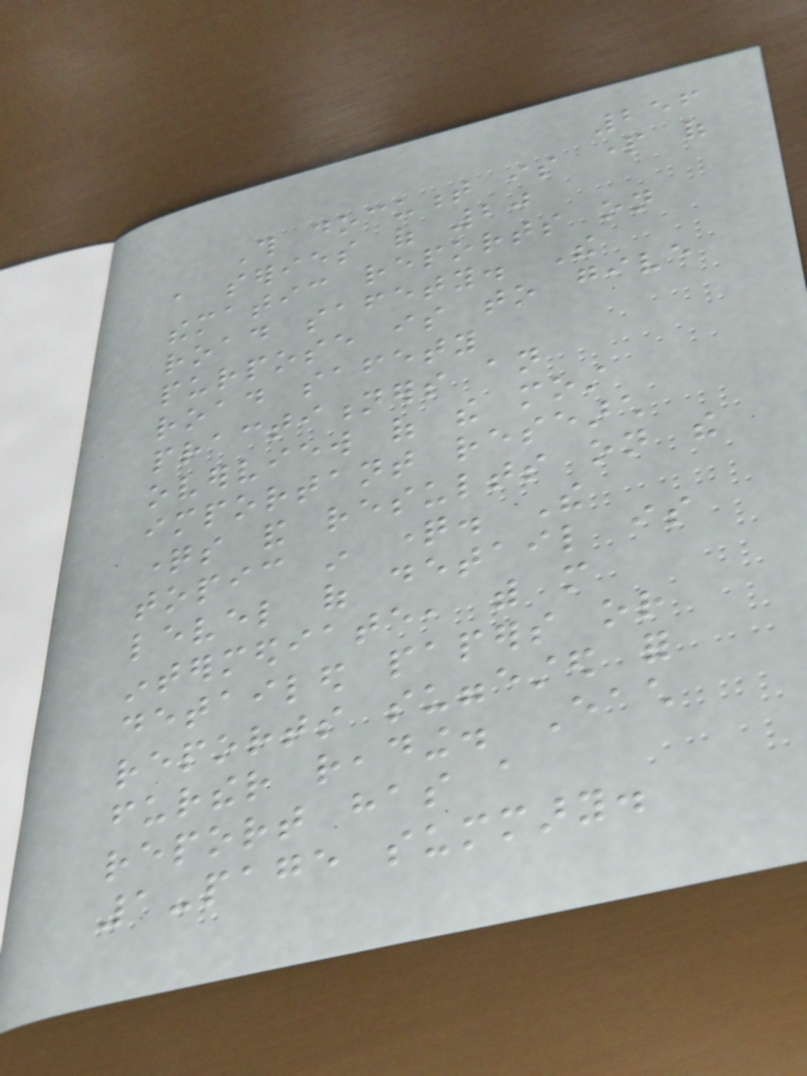256
This document is part of
a series of 20
thematic reports on
road safety. The
purpose is to give
road safety
practitioners an
overview of the most
important research
questions and results on the
topic in question. The
level of detail is
intermediate, with more
detailed papers or
reports suggested for
further reading. Each
report has a
1-page summary.
